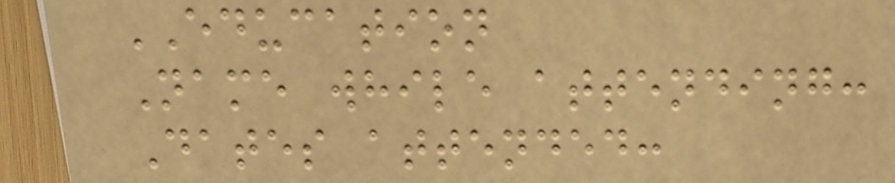EDUCATION
Name while attending:
Dates attended:
